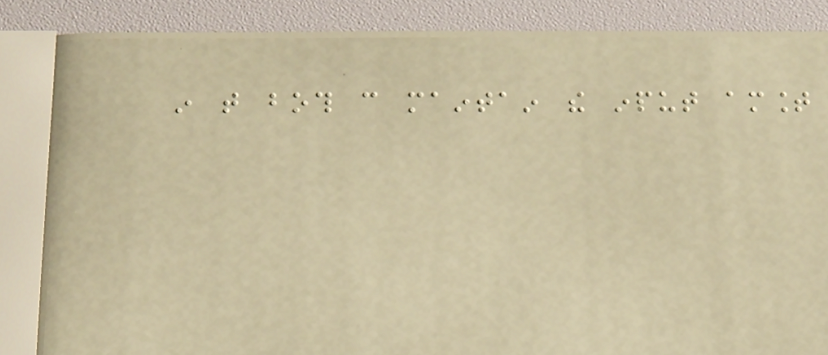in that both can maintain the input amount
